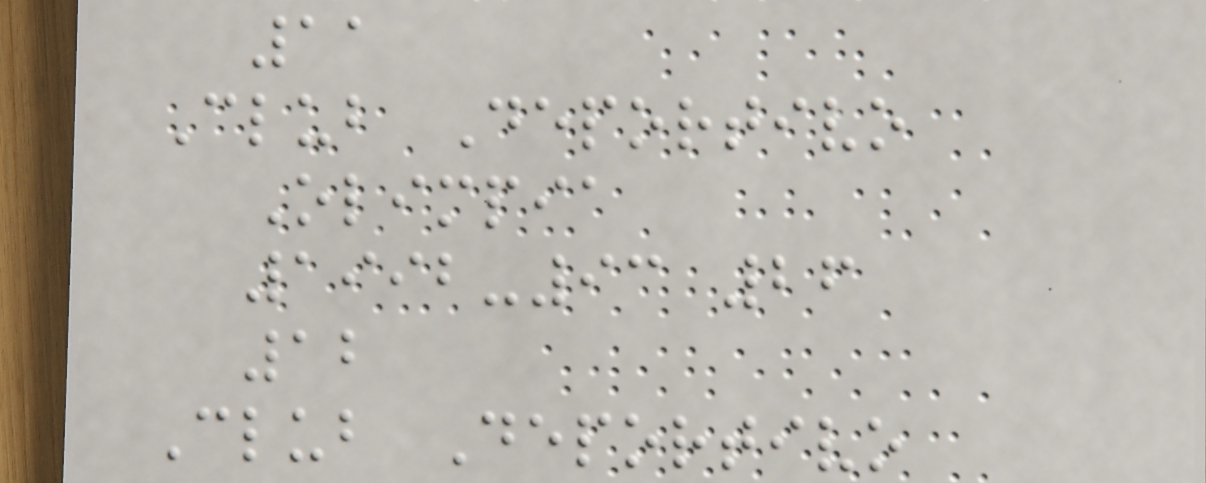11
Club Deportivo
Olimpia
1992-93 26
12
Club Deportivo
